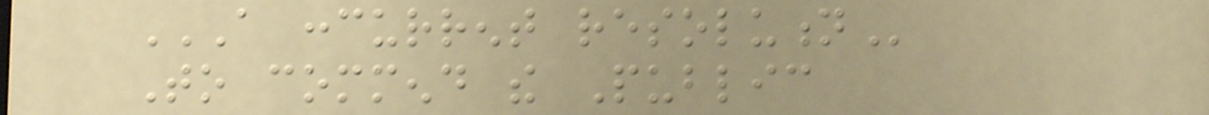A CONCURRENT RESOLUTION
To commend the Public
